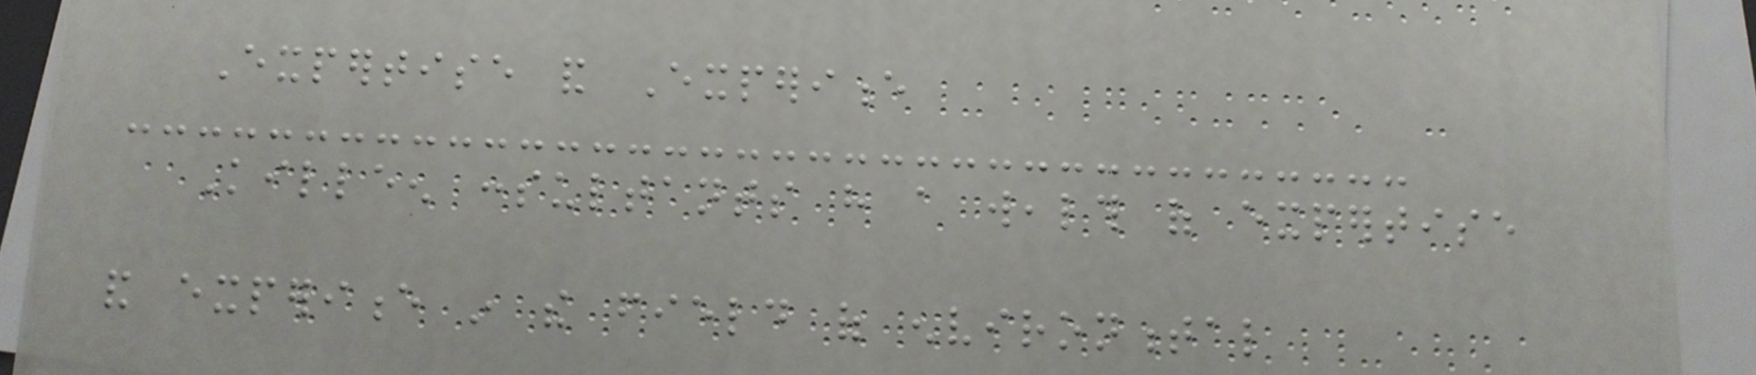Expertise and Experience
Killeen consultants have a wealth of expertise
and experience in the field of environmental
